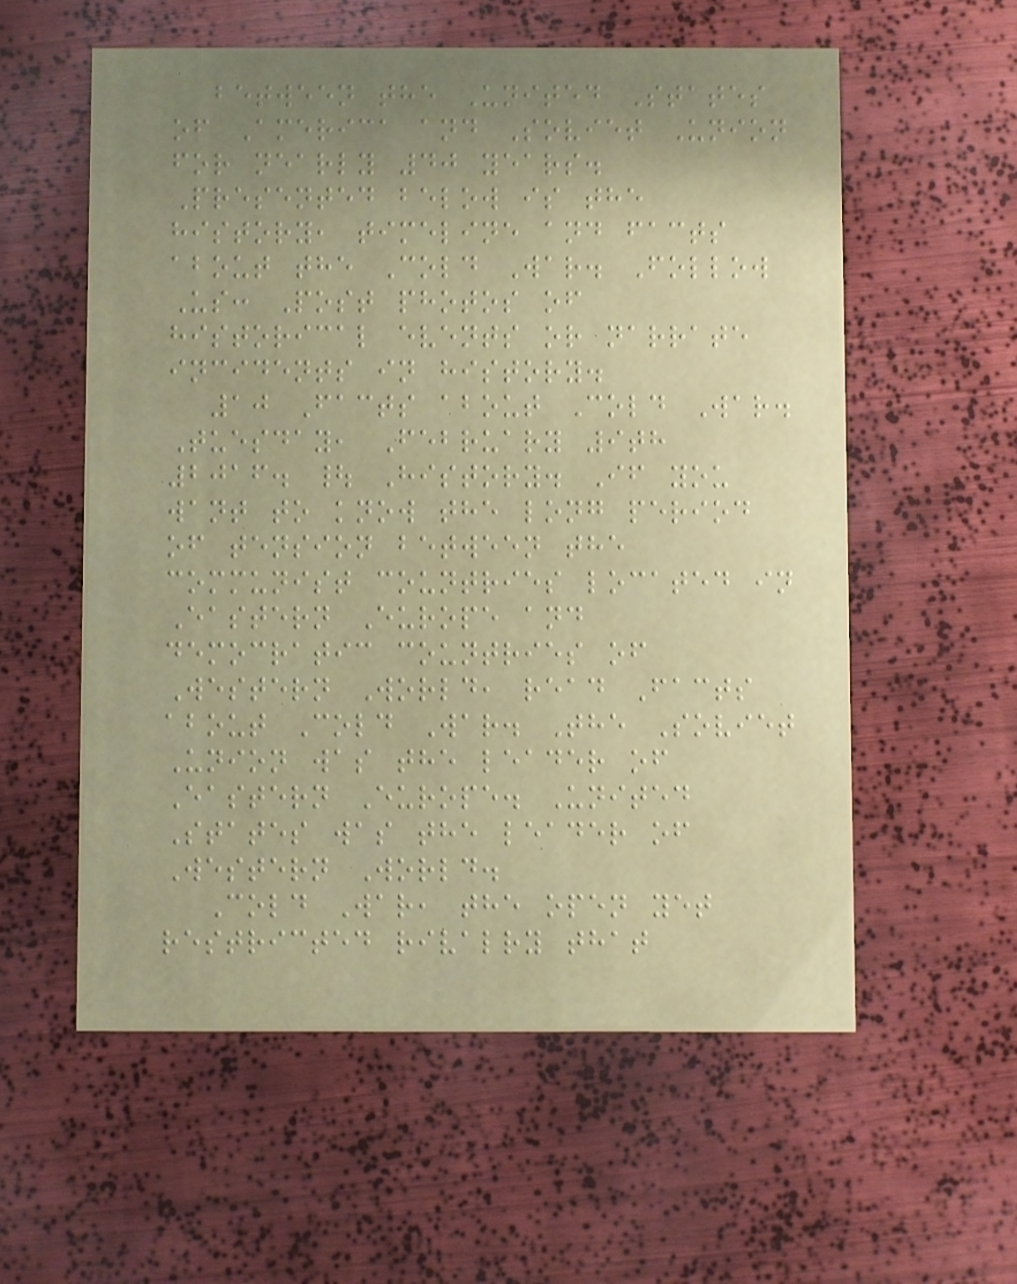between the United States
of America and Soviet Union
for nearly 40 years.
Presented below is the
history, timeline and facts
about the Cold War. Follow
Us: Post photos of
historical events or narrate
incidents in history.
10 Facts about Cold War.
Tuesday, February 9th
2016. | History. If you
want to know the long period
of tension between the
communist countries located in
Eastern Europe and
democratic countries of
Western World, read Facts
about Cold War. The Soviet
Union was the leader of
Eastern Europe. United
States was the leader of
Western World.
Cold War, the open yet
restricted rivalry that
